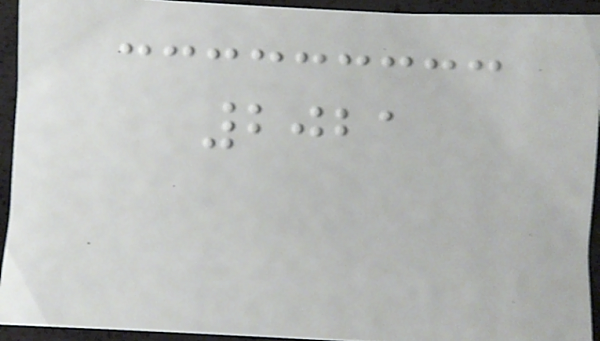2021
